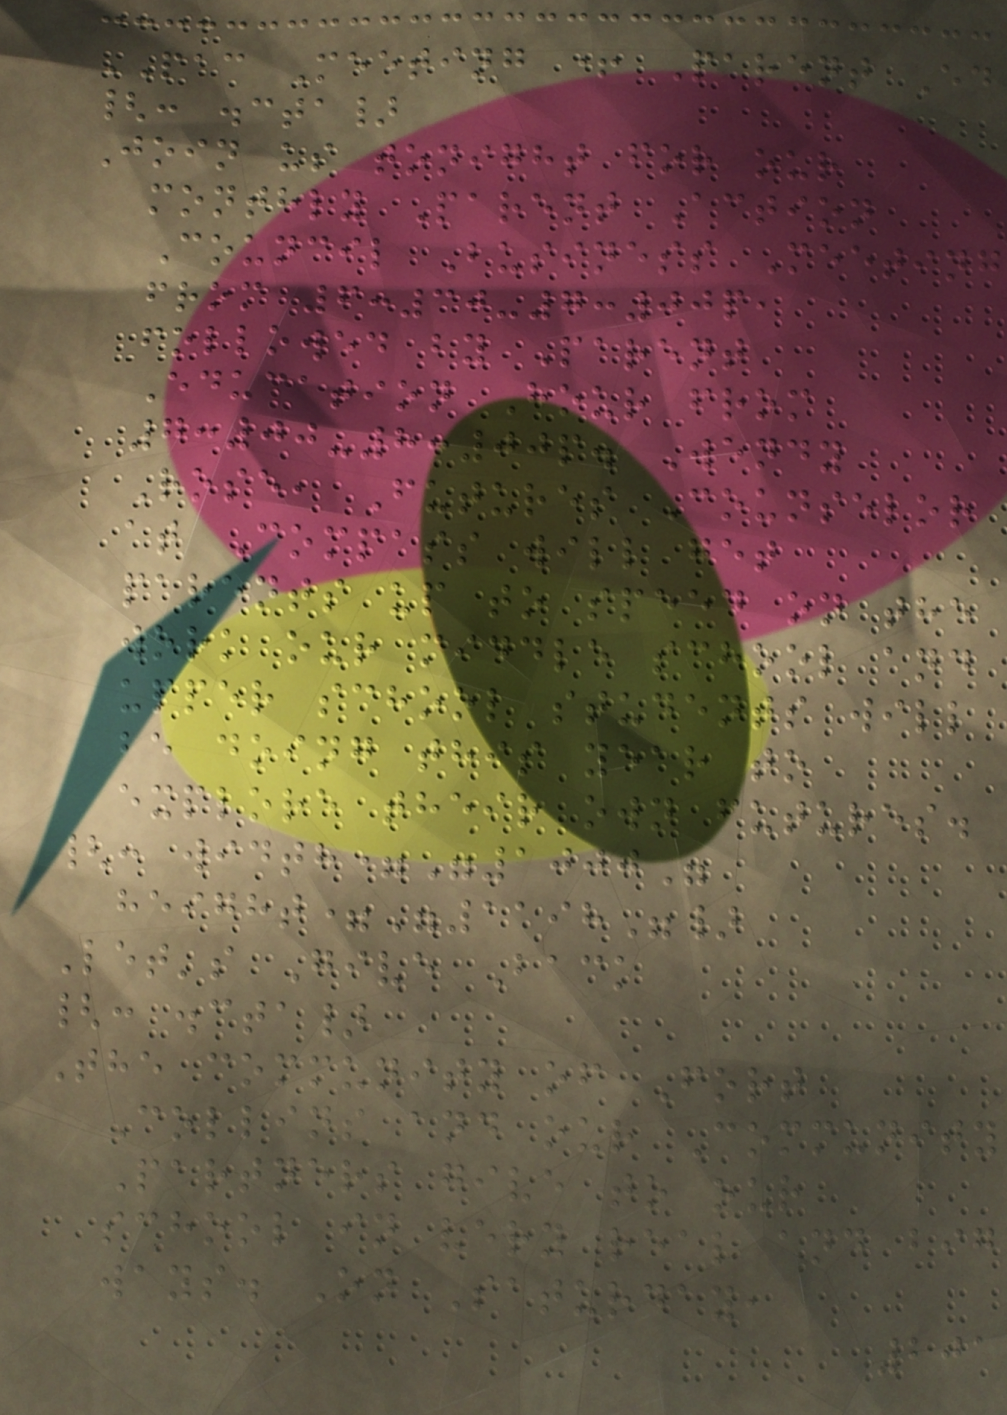PAC Meeting + Parent Ed
{: .cta}
Join us tonight for our
monthly Parent Action
Council Business Meeting
from 6:30-7:00p,
followed by Parent
Education Hour from
7:00-8:00p. Wendy
Rose, Futures Counselor
at Compass will get
parents up to speed on the
work our middle school and
upper school students will
be doing this year to
explore their own futures.
{: width="1000"
height="1198"}
Let's Give Back
{: .cta}
The community of Fort
Collins and our Community
Partners give to our
school in very real and big
ways. On Saturday,
201
